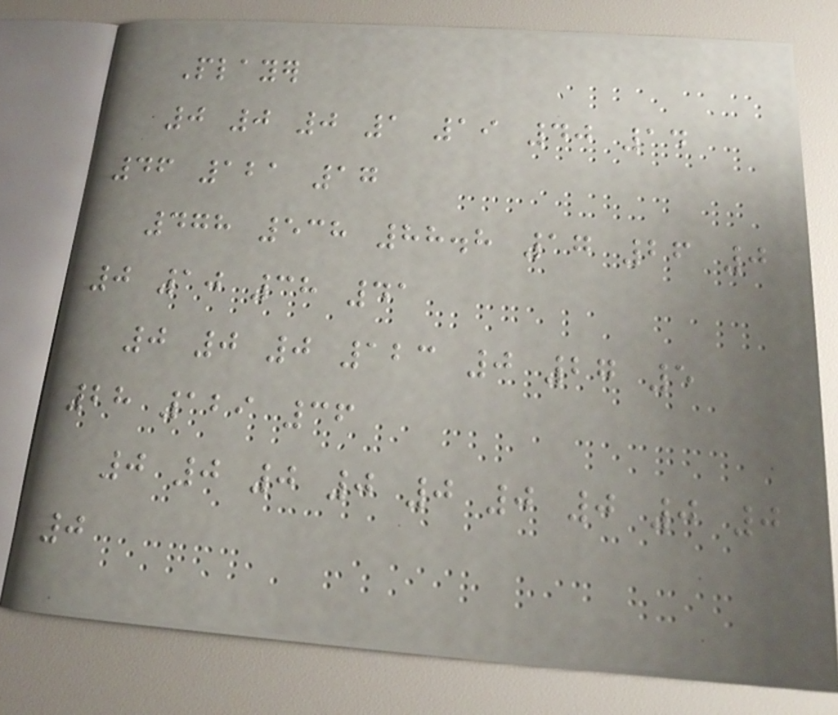Player
0 0 0 1 19 40 14
46 121 17
478 538 88.8 17 26 0
0 10 38 41
0 0 0 123 0 27 5
28 129 36
0 0 0 0 0 0 0 0 0
0
